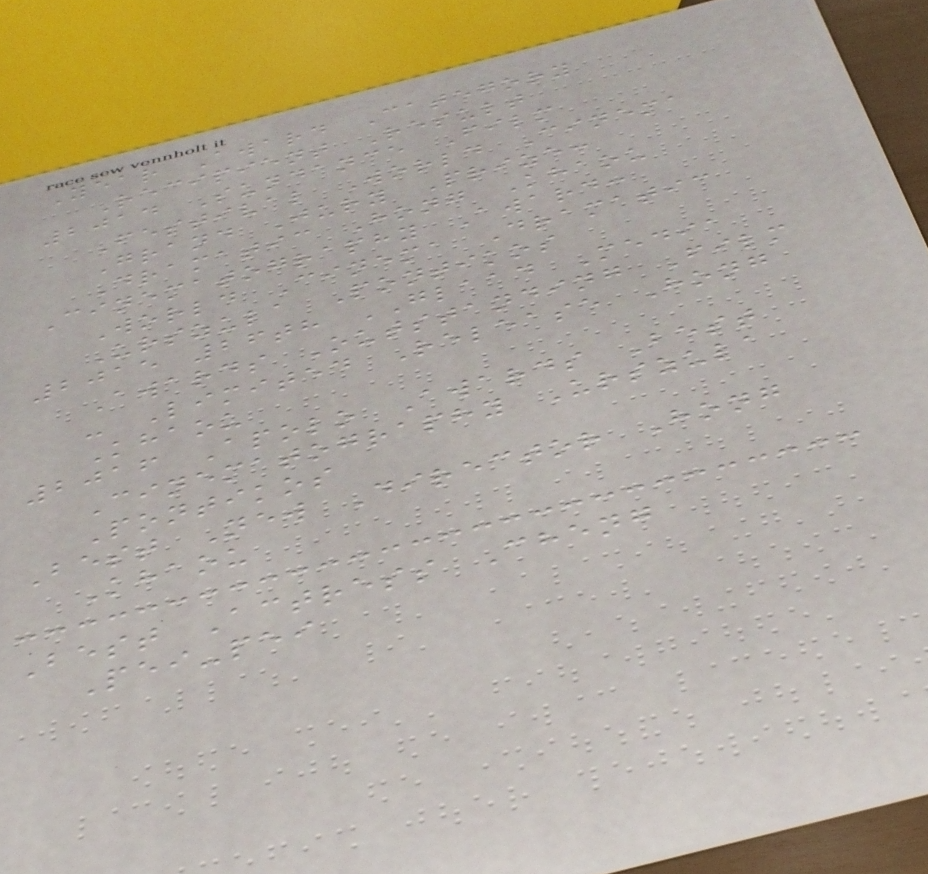Year Award Category
Recipient Result
2014 Sundance Film
Festival World Cinema
Grand Jury Prize:
Dramatic Hong Khaou
Cinematography Award:
World Cinema Dramatic
Urszula Pontikos
2015 26th GLAAD Media
Awards Outstanding Film
- Limited Release Hong
Khaou
2016 Apolo Awards Best
Cinematography Urszula
Pontikos
Best New Director Hong
Khaou
Best Actress Cheng
Pei-pei
